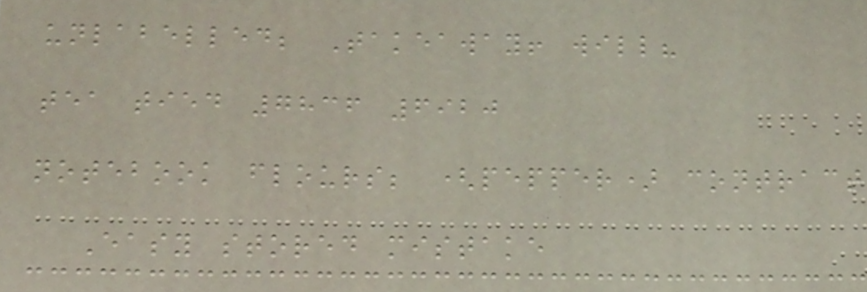unlabelled; Takeaway! will?
tea tied 7836 6920
notebook flours; (pepper) contract
Easy stored mistake
